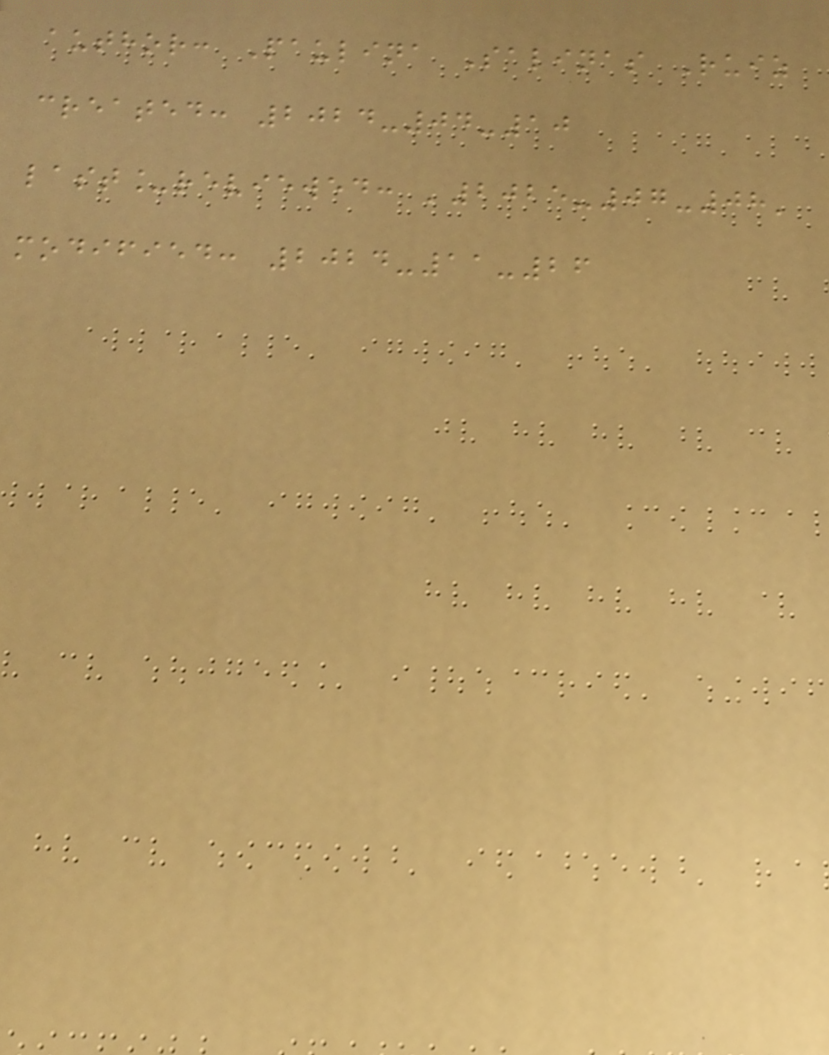author: Paulina Salinas Ruiz
created: 2024-04-10
last_reviewed: '2025-07-08'
modified: 2024-11-26
